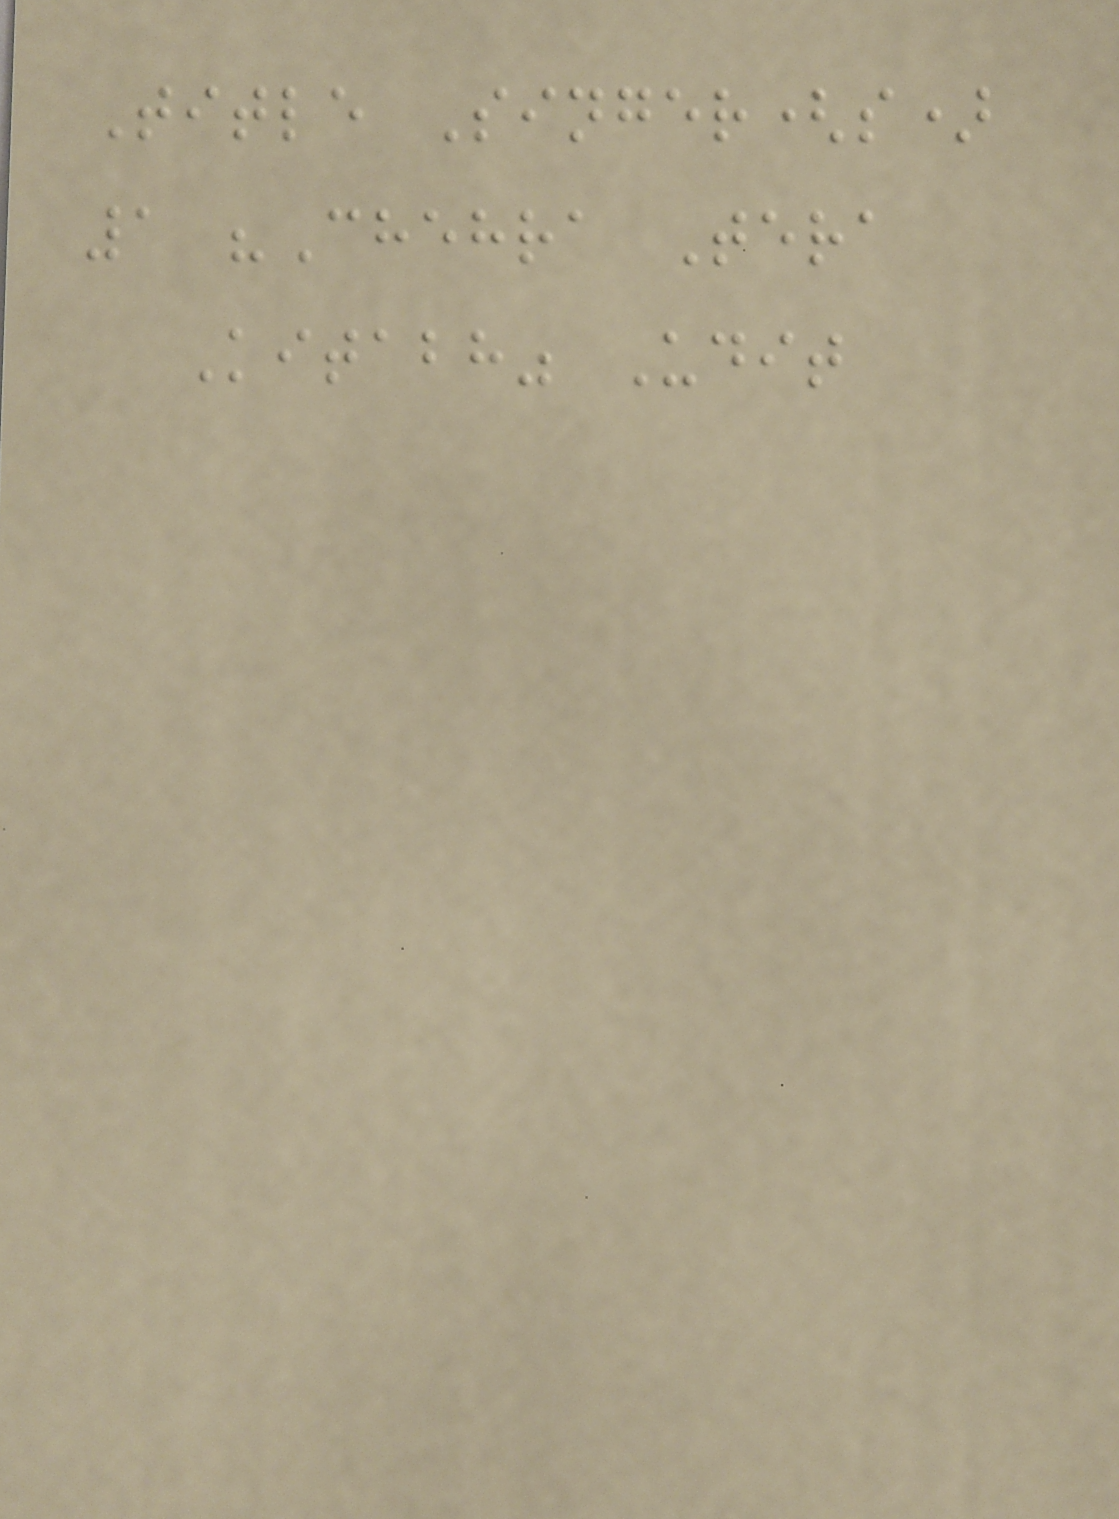Title Singer(s)
1 "Chehra Tera
Kitabh" Udit
